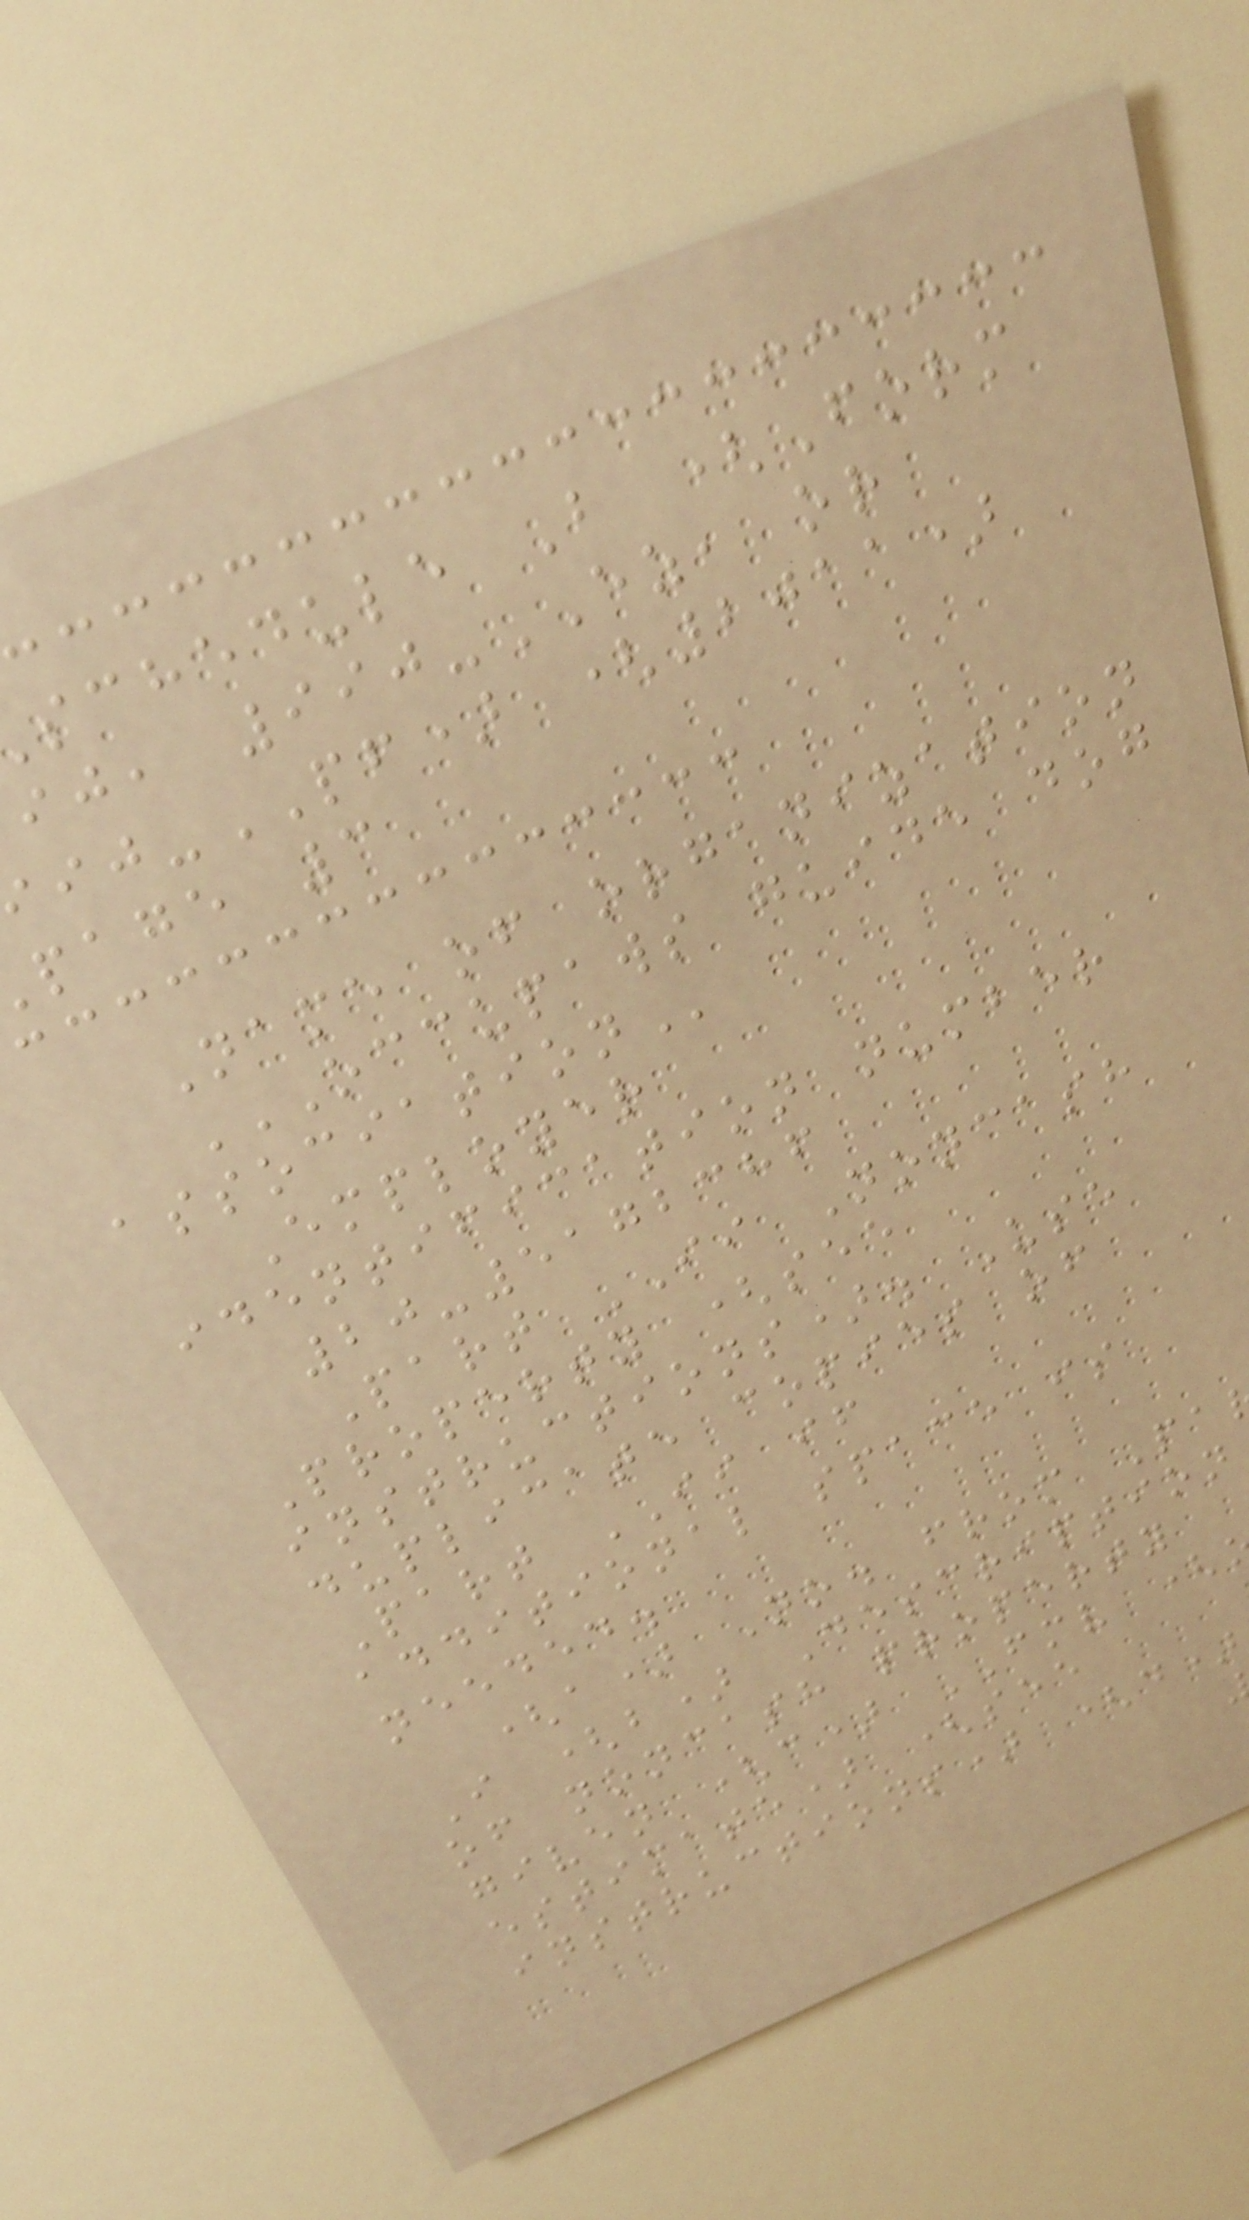schedule B (Form
ij, 990-EZ, or
-PF) (2011)
page 3
Name of organization
OCCUPAWS GUIDE DOG
Employer
identification number
20-5172386
Part II Noncash
Property (see
instructions). Use
duplicate copies of
Part II if
additional space is
needed.
(a) No. from Pa
I (b) Description
of noncash property
given (c) FMV (
estimate) (see
instructions) (d)
